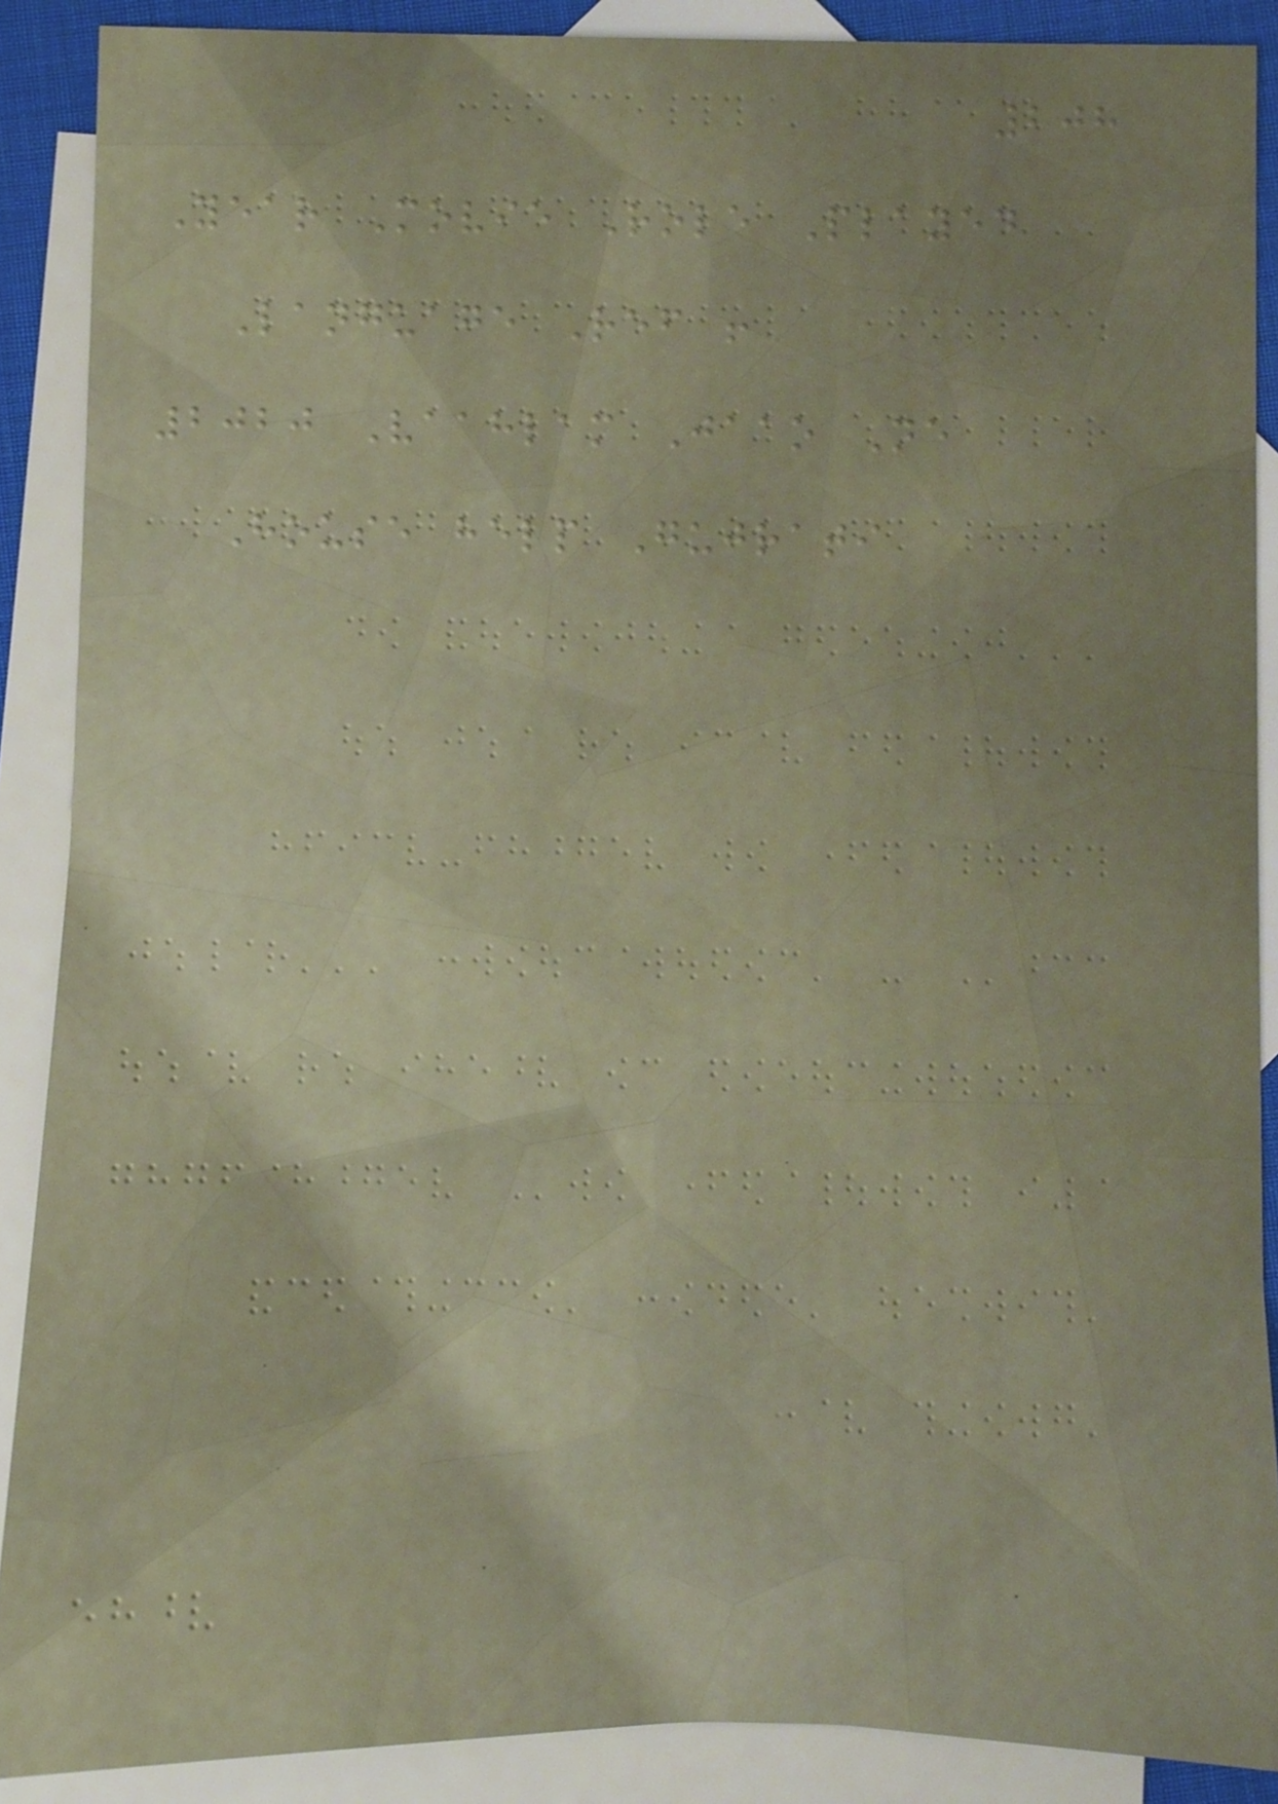208
Year Movie Role Played
Language Ref !
2020 Vaahlam Jaao Ne
House help Gujrati
